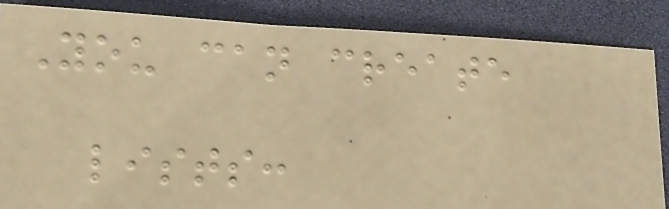You can create
lists:
